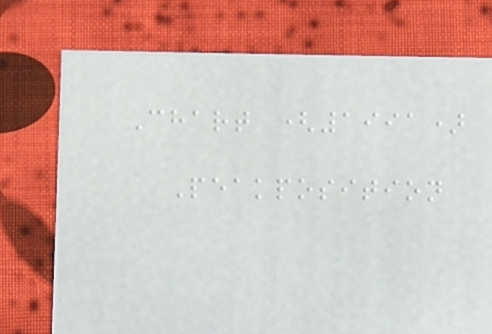Chart (1991)
Peakposition
